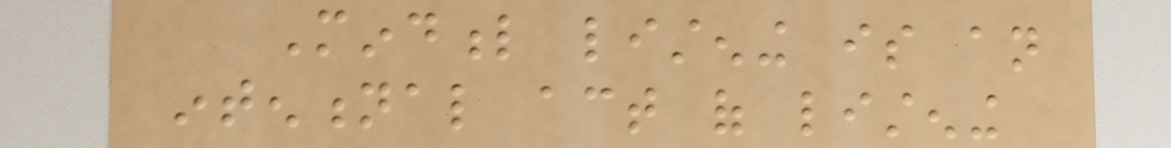Mindful listening is an
intentional act of listening
